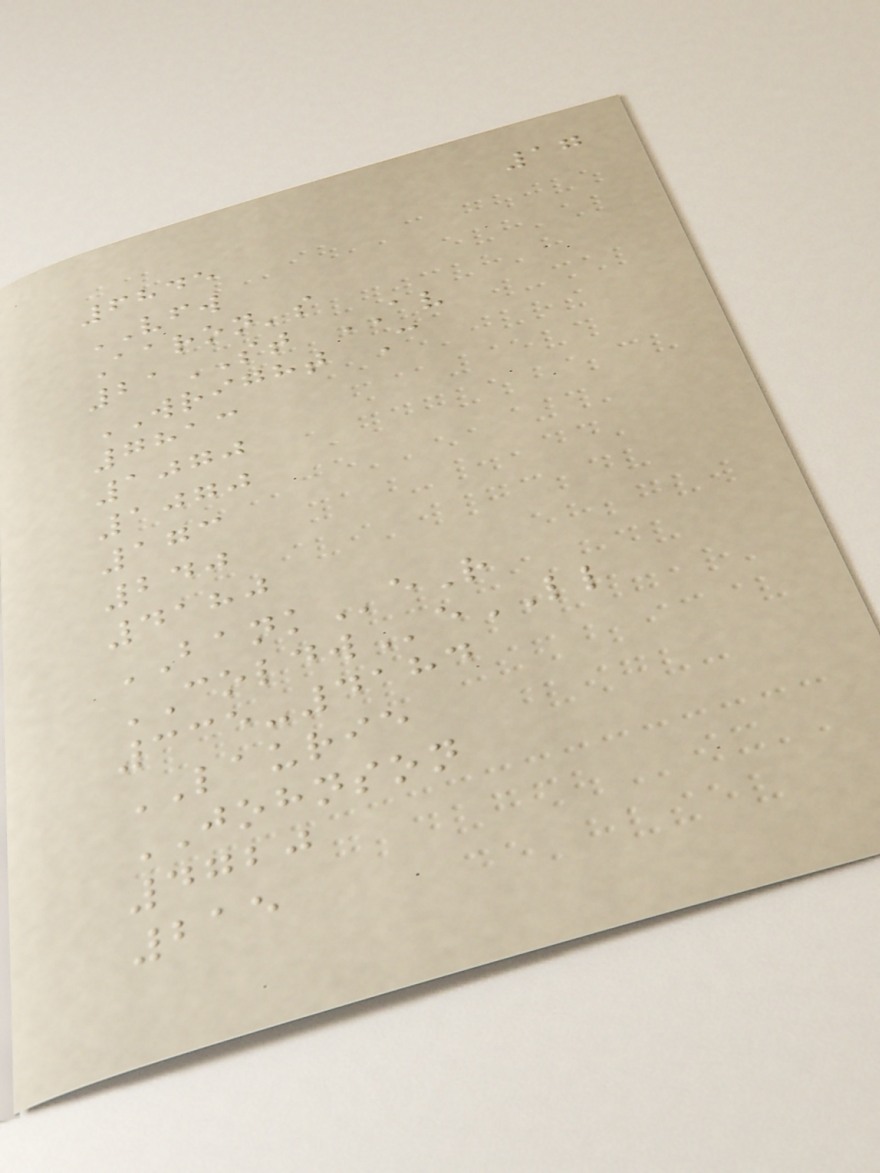17
6845
VFW
Aaron's
21ST AV
WRIGHT C
7813
1070
1070
173
240
4180
BANKeR
COLDWeLL
335-4184
LAURIE
JOHNSON
4720
215
